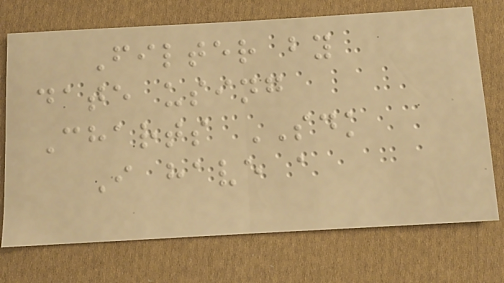Filter by
date using
Charts SDK
I have a
